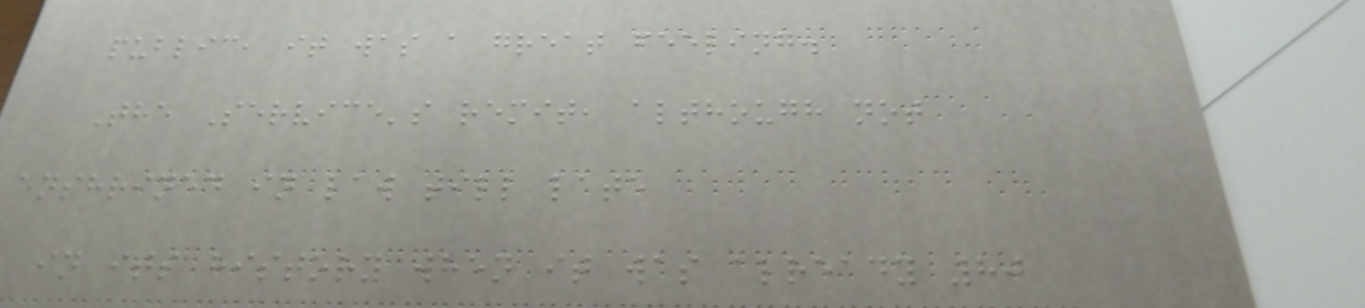public, it was a great feeling.
The Service's remit, although not
enshrined in law till late
in its history when it was already 80
